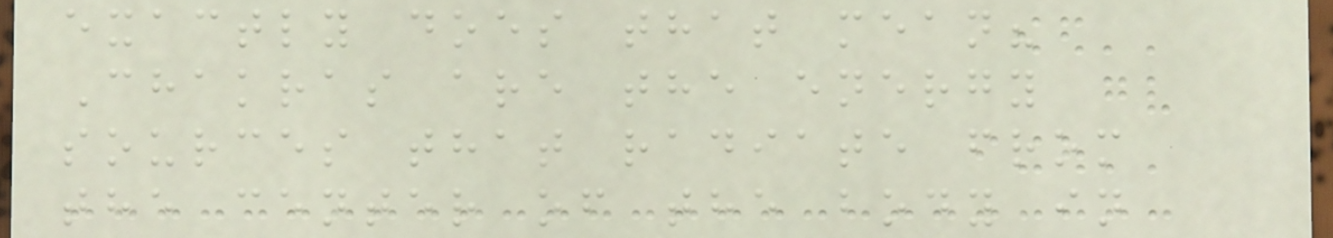exactly does that mean?
Chakras are the energy
sources that radiate from
the center of the body in
